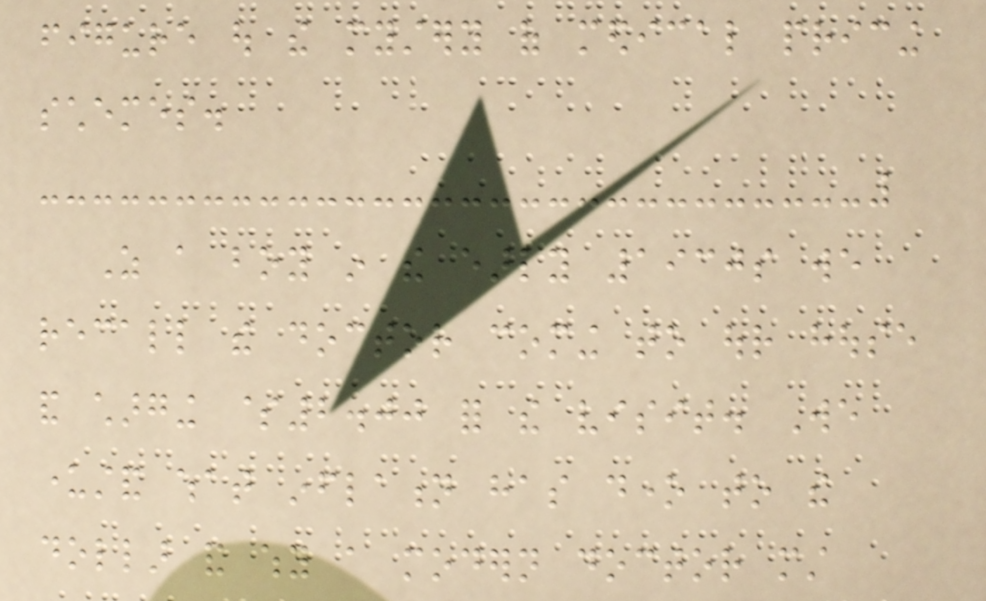figure out the mystery of medical pricing
schemes.
As a boy in the early 1930s we
recall the doctor coming to our house
and charging $2.00 for the visit. We
understand what inflation has done to the
dollar and why a modern doctor must
